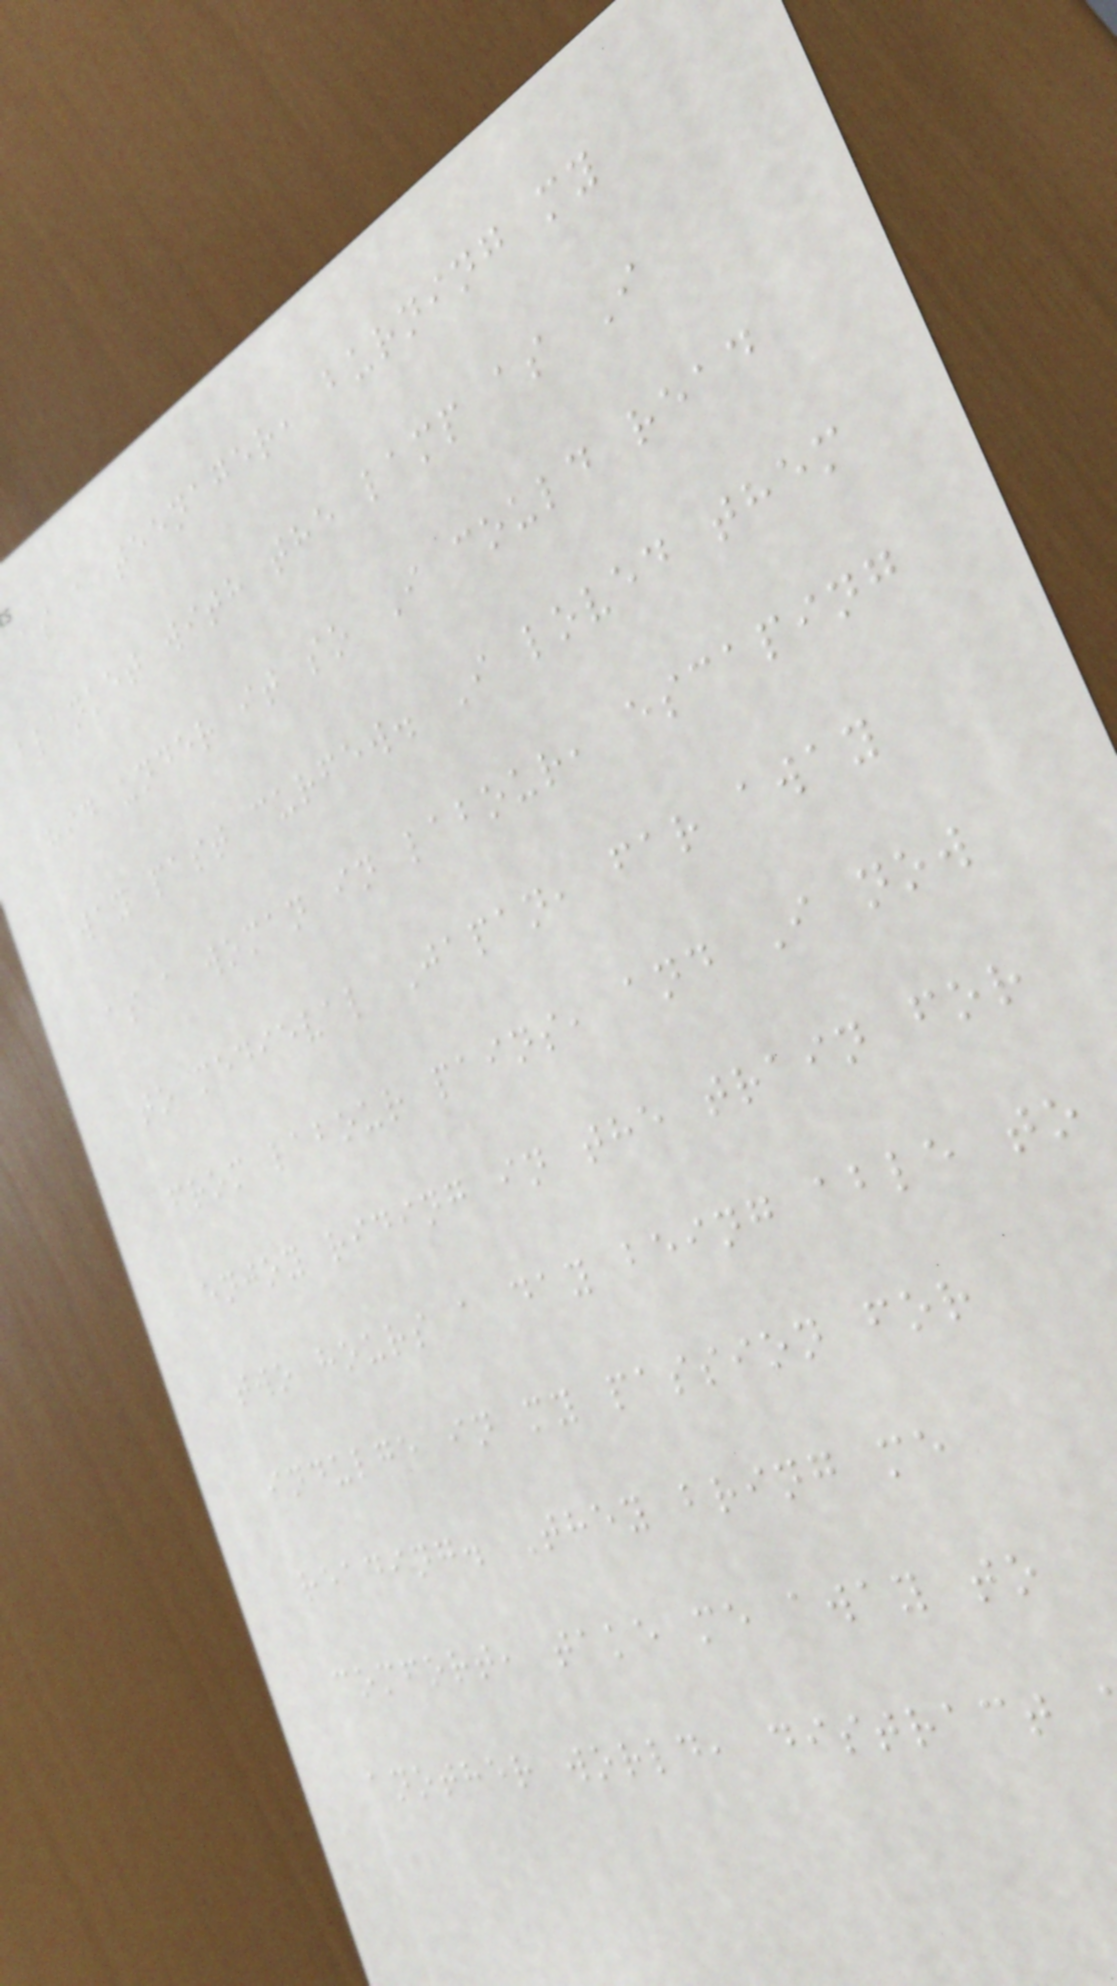as a teenager, burning my
blanket with the lamp as I
hid under it so I could read
way past curfew. I loved them
as a woman in labour, escaping
to medieval Japan, far away
from labour pains, and I now
enjoy riding in the train for
two hours a day being able to
indulge in my passion for
reading. They bring me
comfort, take me away to
another world, distract
